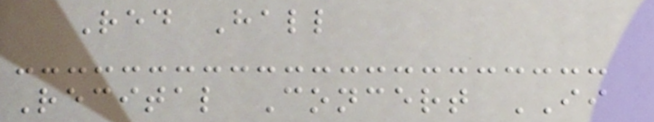Red Hall
Recital Concert II
